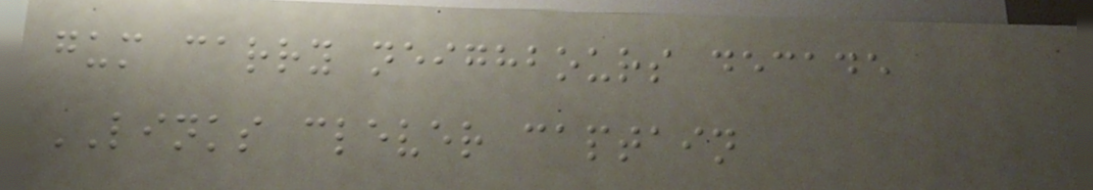gum carry neighbours decade
LINKS clever captain
